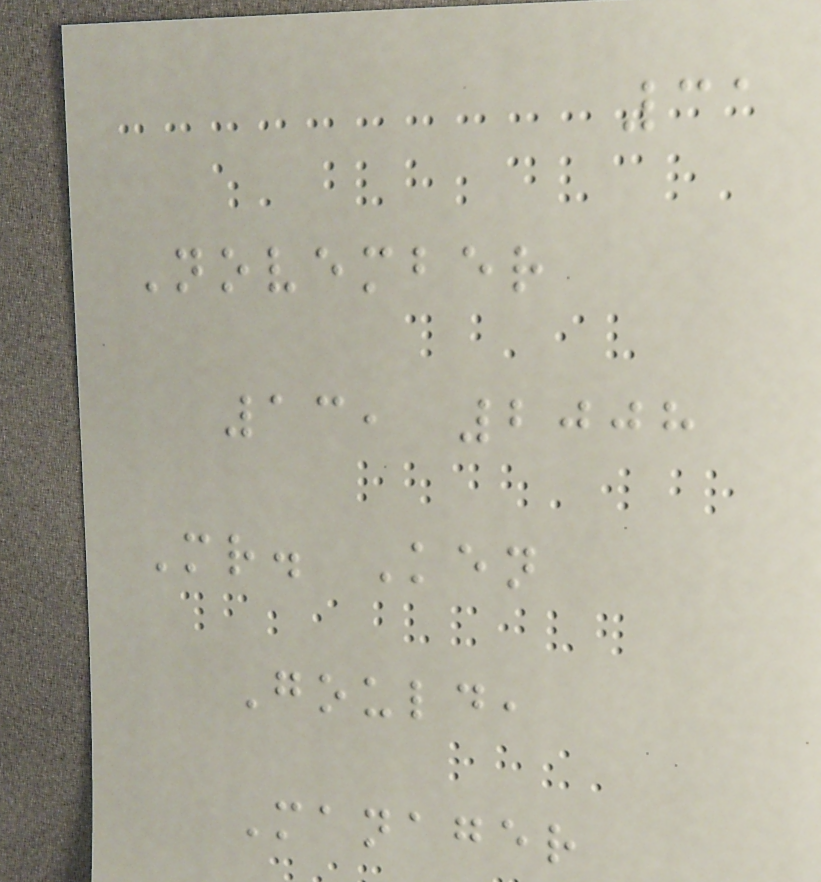31
November
13, 2008
Mr. Ken
Gould,
Manager
